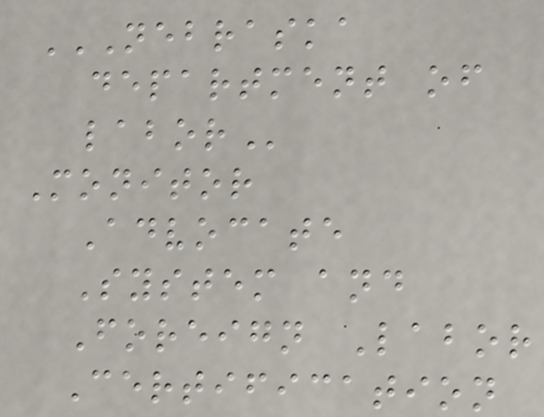NEBRASKA
DEPARTMENT OF
LABOR
Monitor
Advocate
System and
Foreign Labor
Certification
